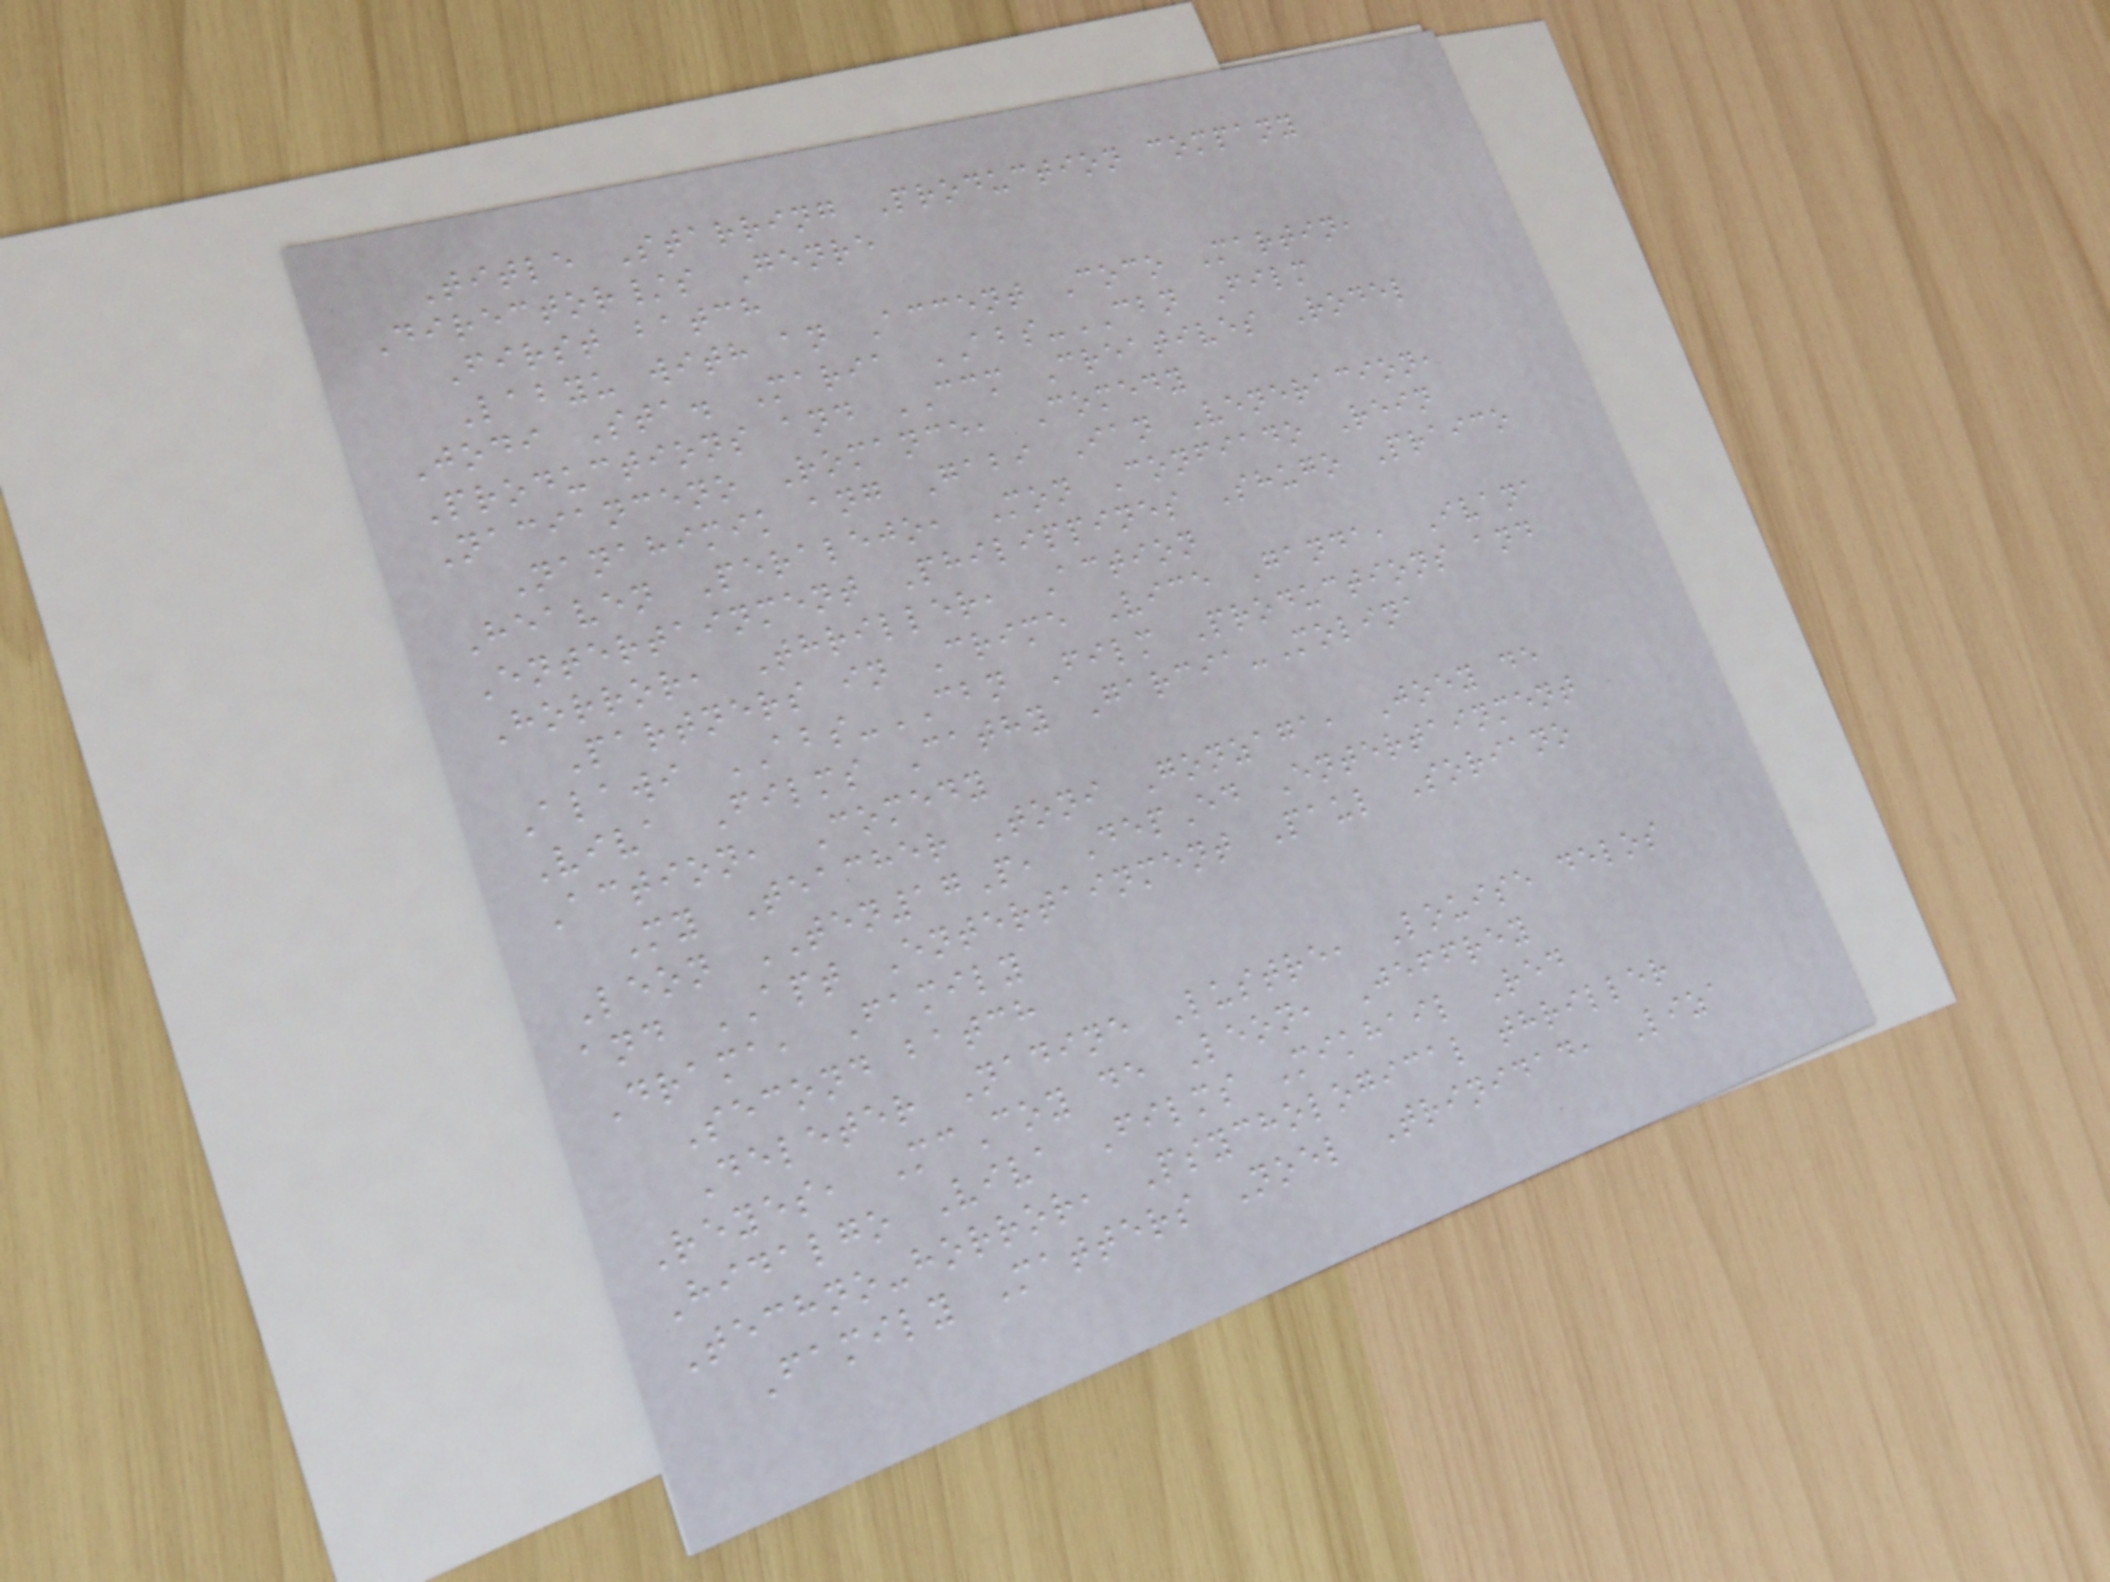Title Starring Production company
Director/s Genre
First batch
Labyu with an Accent Coco Martin,
Jodi Sta. Maria ABS-CBN Film
Productions and CCM Creatives Rodel
Nacianceno Romance, Comedy
Nanahimik ang Gabi Ian Veneracion,
Heaven Peralejo, Mon Confiado Rein
Entertainment Philippines Shugo Praico
Horror, Thriller, Action
Partners in Crime Vice Ganda, Ivana
Alawi ABS-CBN Film Productions and
Viva Films Cathy Garcia-Molina
Action, Comedy
My Teacher Toni Gonzaga, Joey de
Leon TEN17P, DepEd Entertainment
and APT Entertainment Paul Soriano
Drama, Family
Second batch
Deleter Nadine Lustre, Louise delos
Reyes, McCoy de Leon, Jeffrey
Hidalgo Viva Films Mikhail Red
Techno-horror, Psychological thriller
Family Matters Noel Trinidad, Liza
